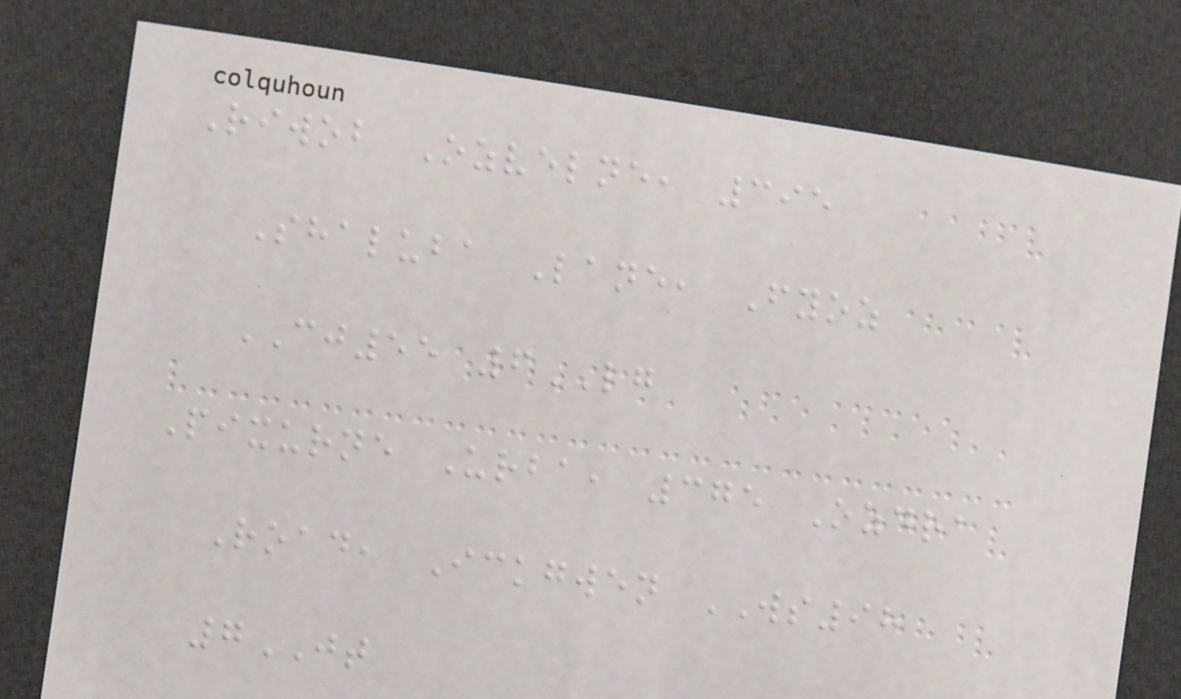Riwob Ozvelne, 395
Shaluba Lane, Fyoz
CJ55 6LG
Pixurne Urba, 375 Ozdra
Road, Ickgwen WS98
7JT
